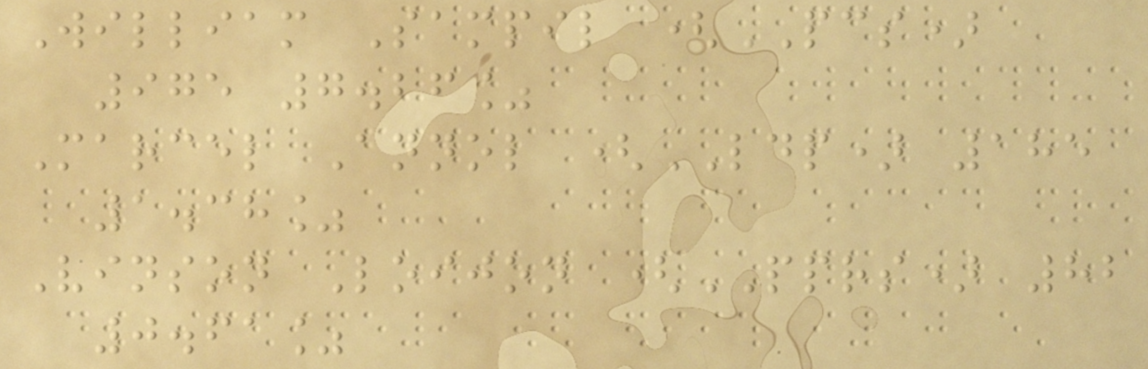William Sampil (PCS)
975 7.26%
Marcel Annol (LDP) 185
1.38%
Vinson Loijon (PPRS) 82
0.61%
